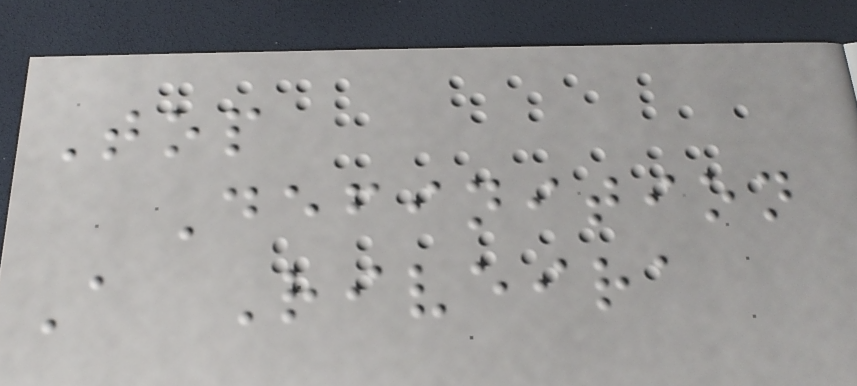Top
Definition
A Riveira
